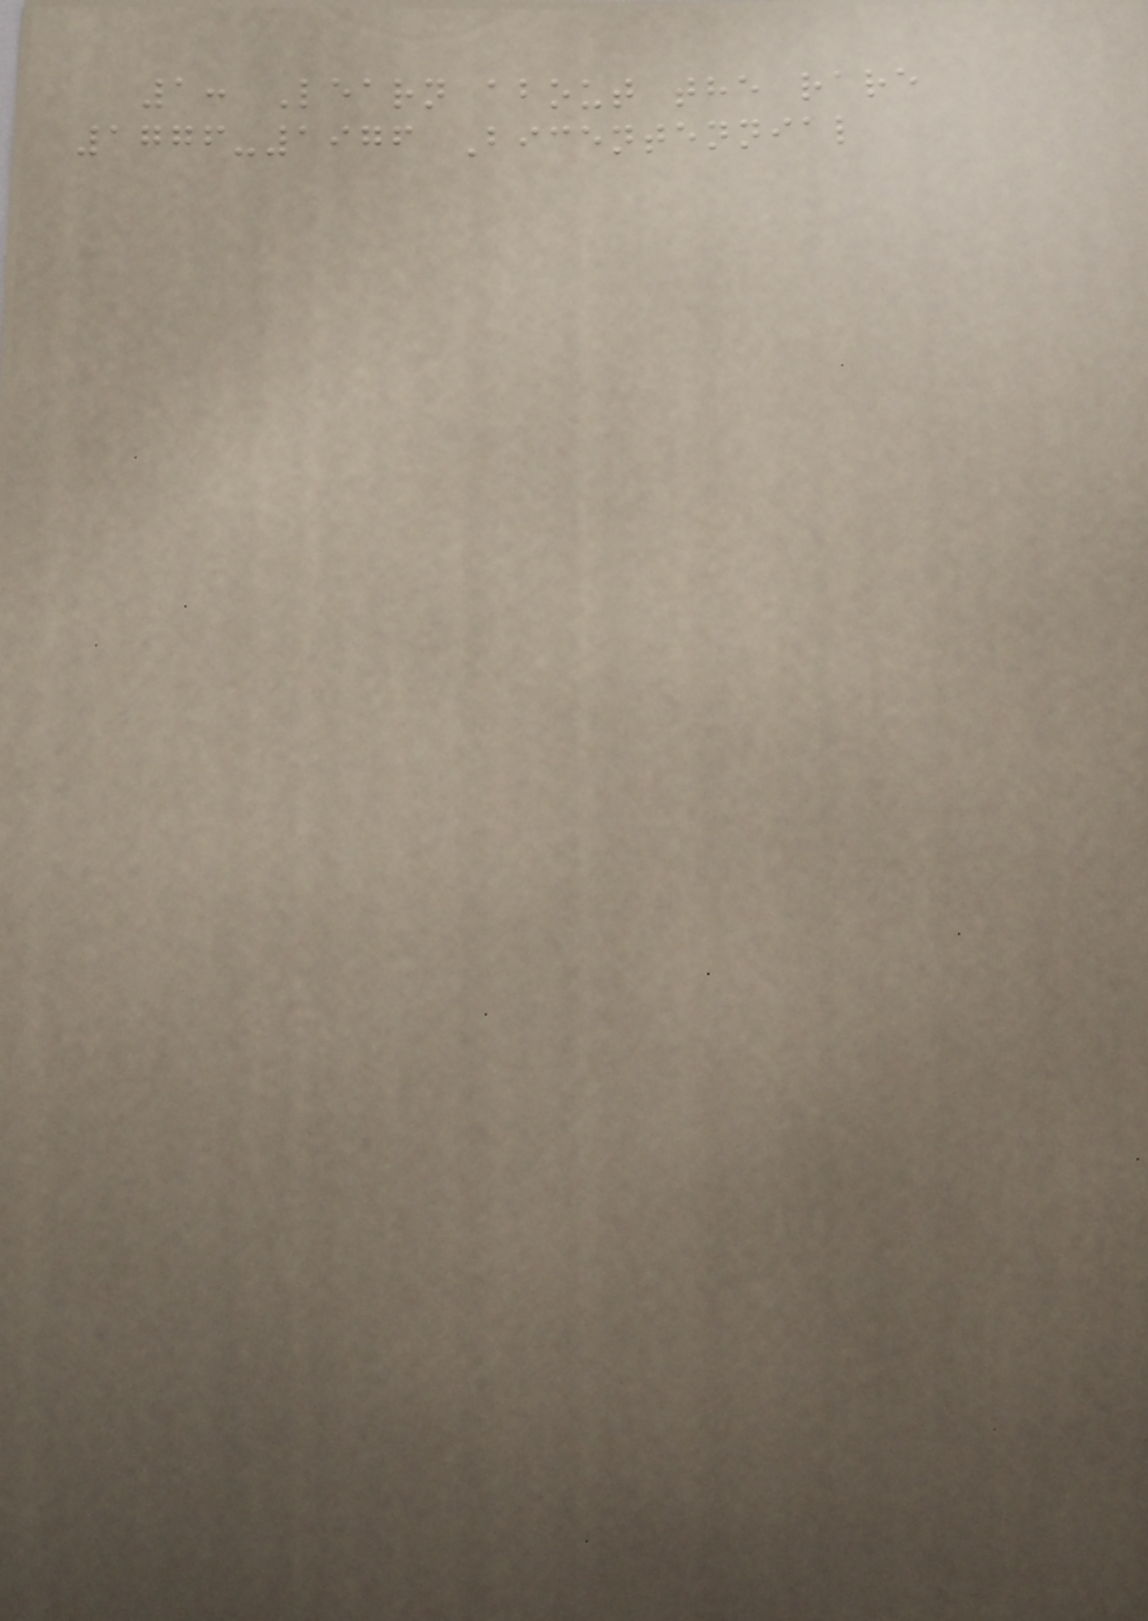1: Learn about the rare
1776-1976 Bicentennial
